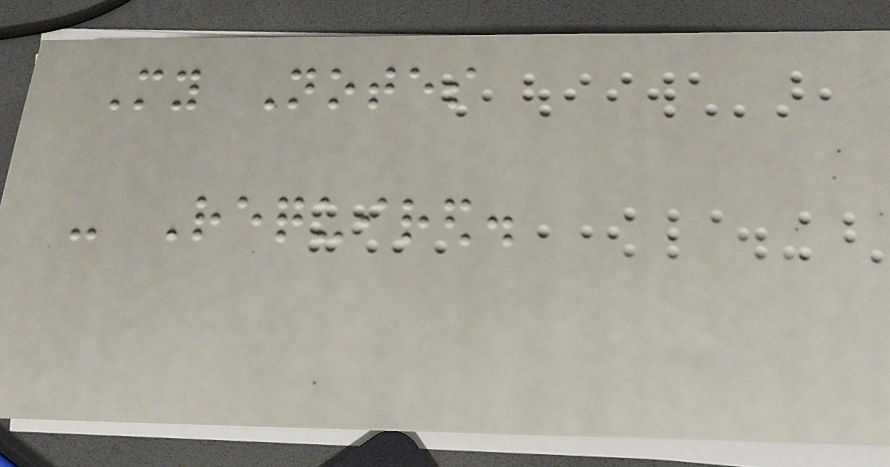My Notes
- Required.
